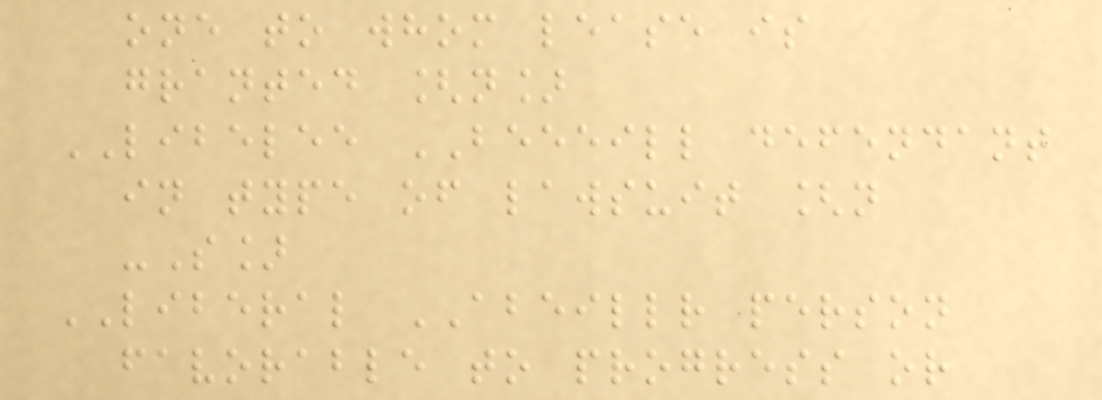one to whom lease is
granted [n]
LIBELEE BEEEILL defendant
in type of lawsuit [n
-S]
LIBERAL ABEILLR person
favorable to progress or
